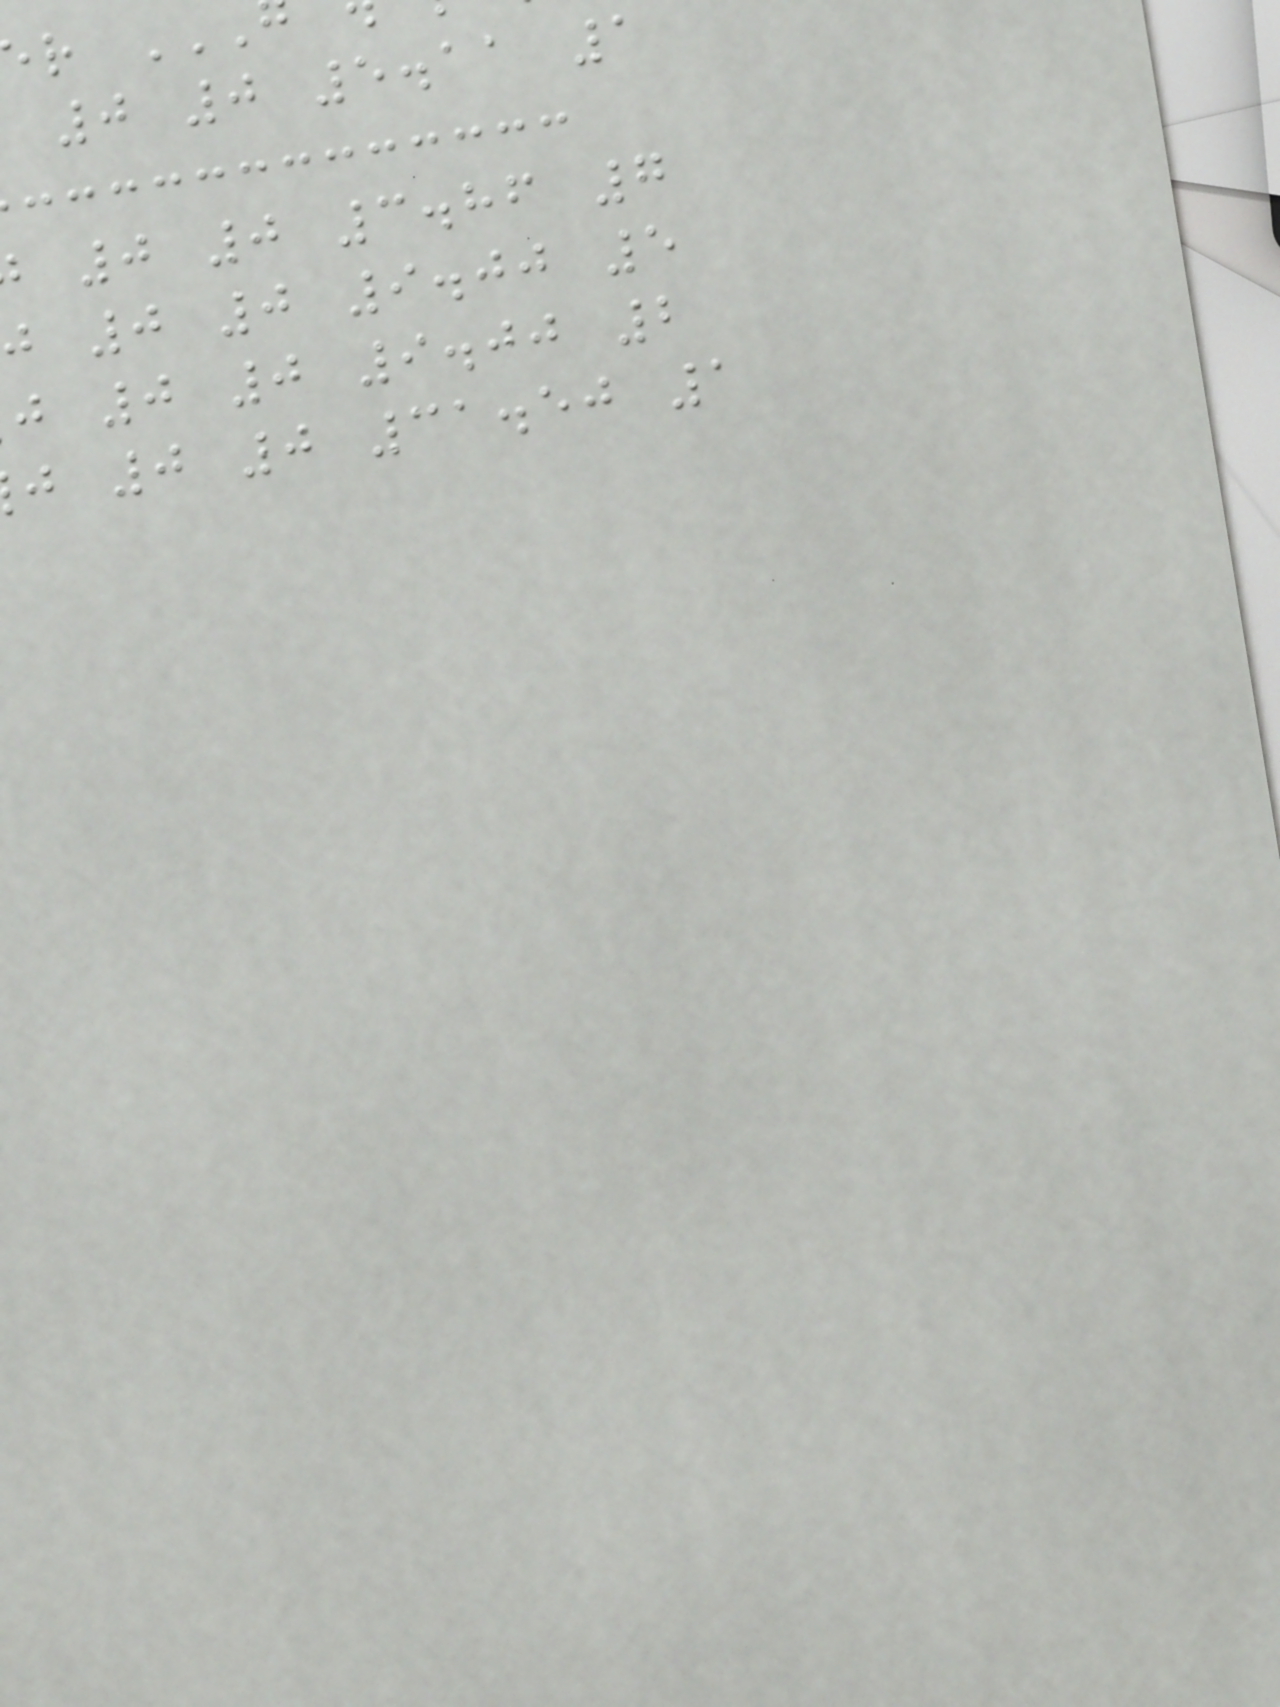0 0 5.11 1
0 0 3.86 7
0 0 9.00 5
j 0 0 9.00 2
j 0 0 31.50 1
